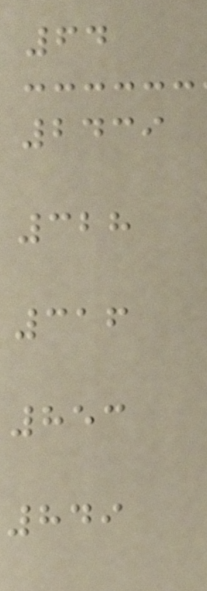64
2439
328
316
853
849
